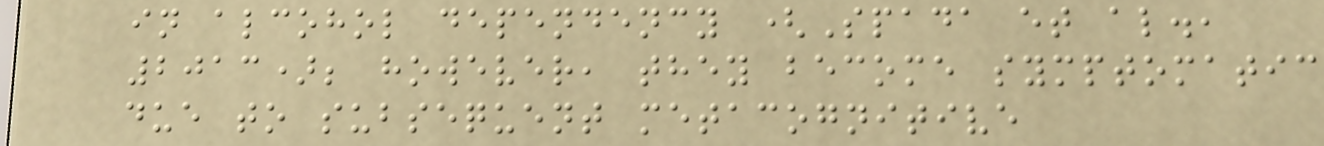in alcohol dependency (Spada et al.,
2013); however, they become symptomatic
due to subsequent metacognitive
